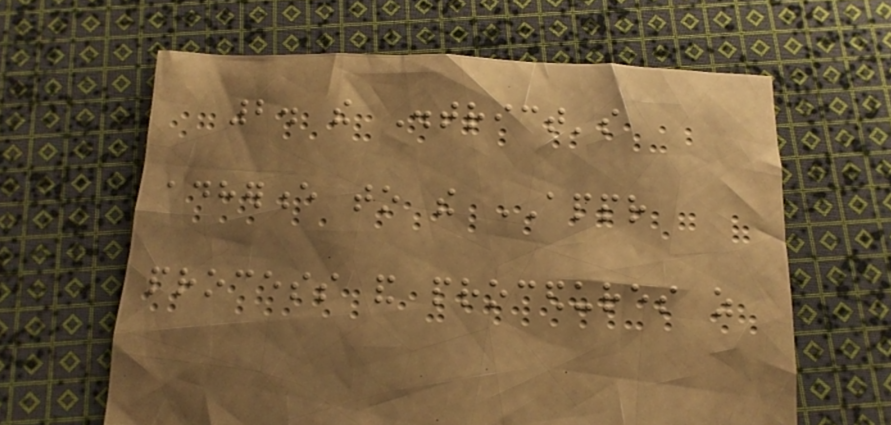2. the District's
adherence to the APPR
process and procedures as
